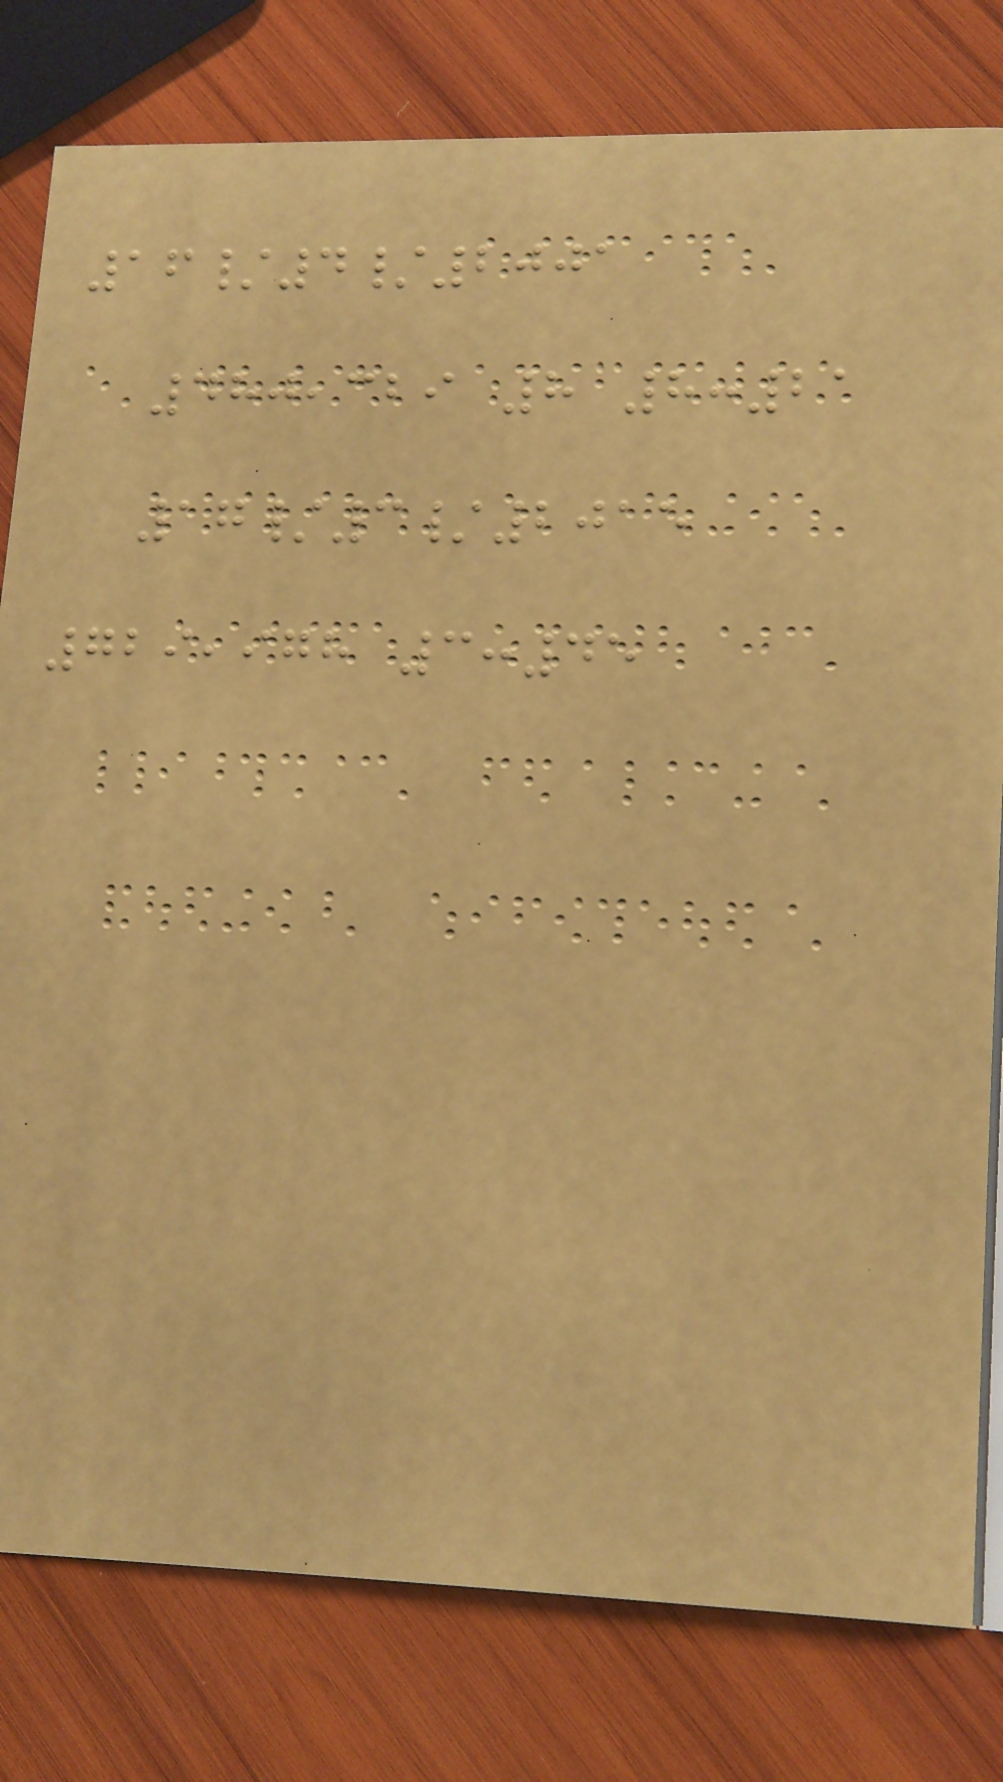16/4/2001
480,329 8 8:21
17/3/2015
729,978 3:45
